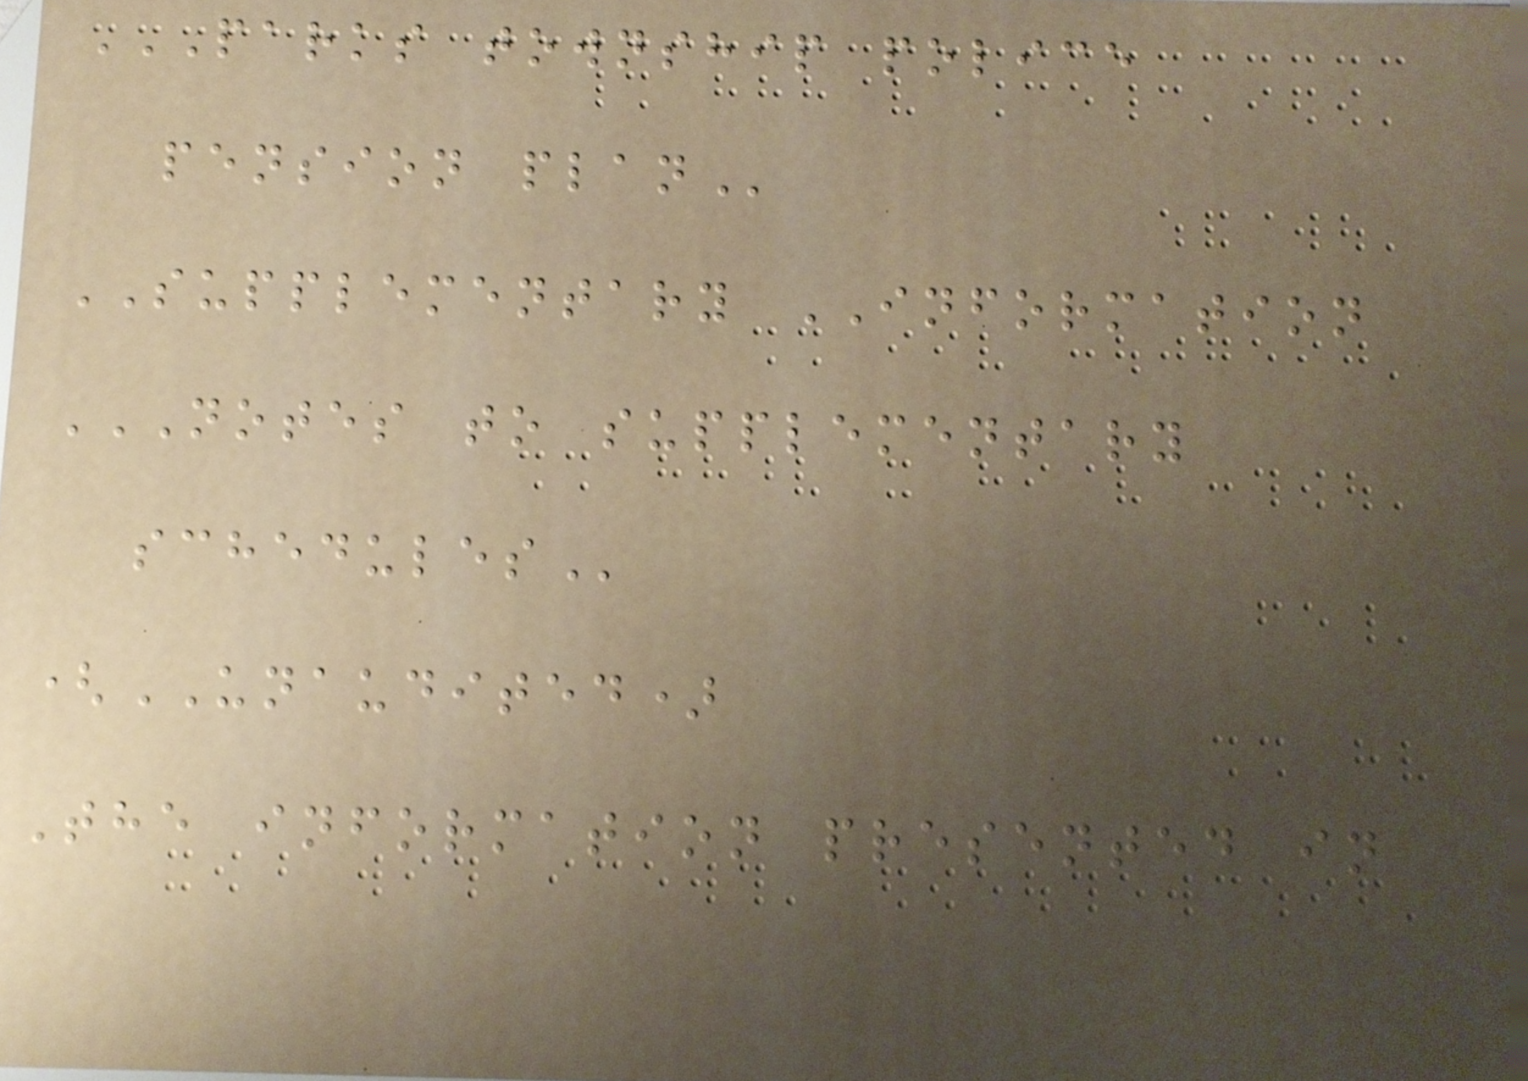PARKS TOWNSHIP POLICE
PENSION PLAN
SUPPLEMENTARY INFORMATION
NOTES TO SUPPLEMENTARY
SCHEDULES
(UNAUDITED)
The information presented in
